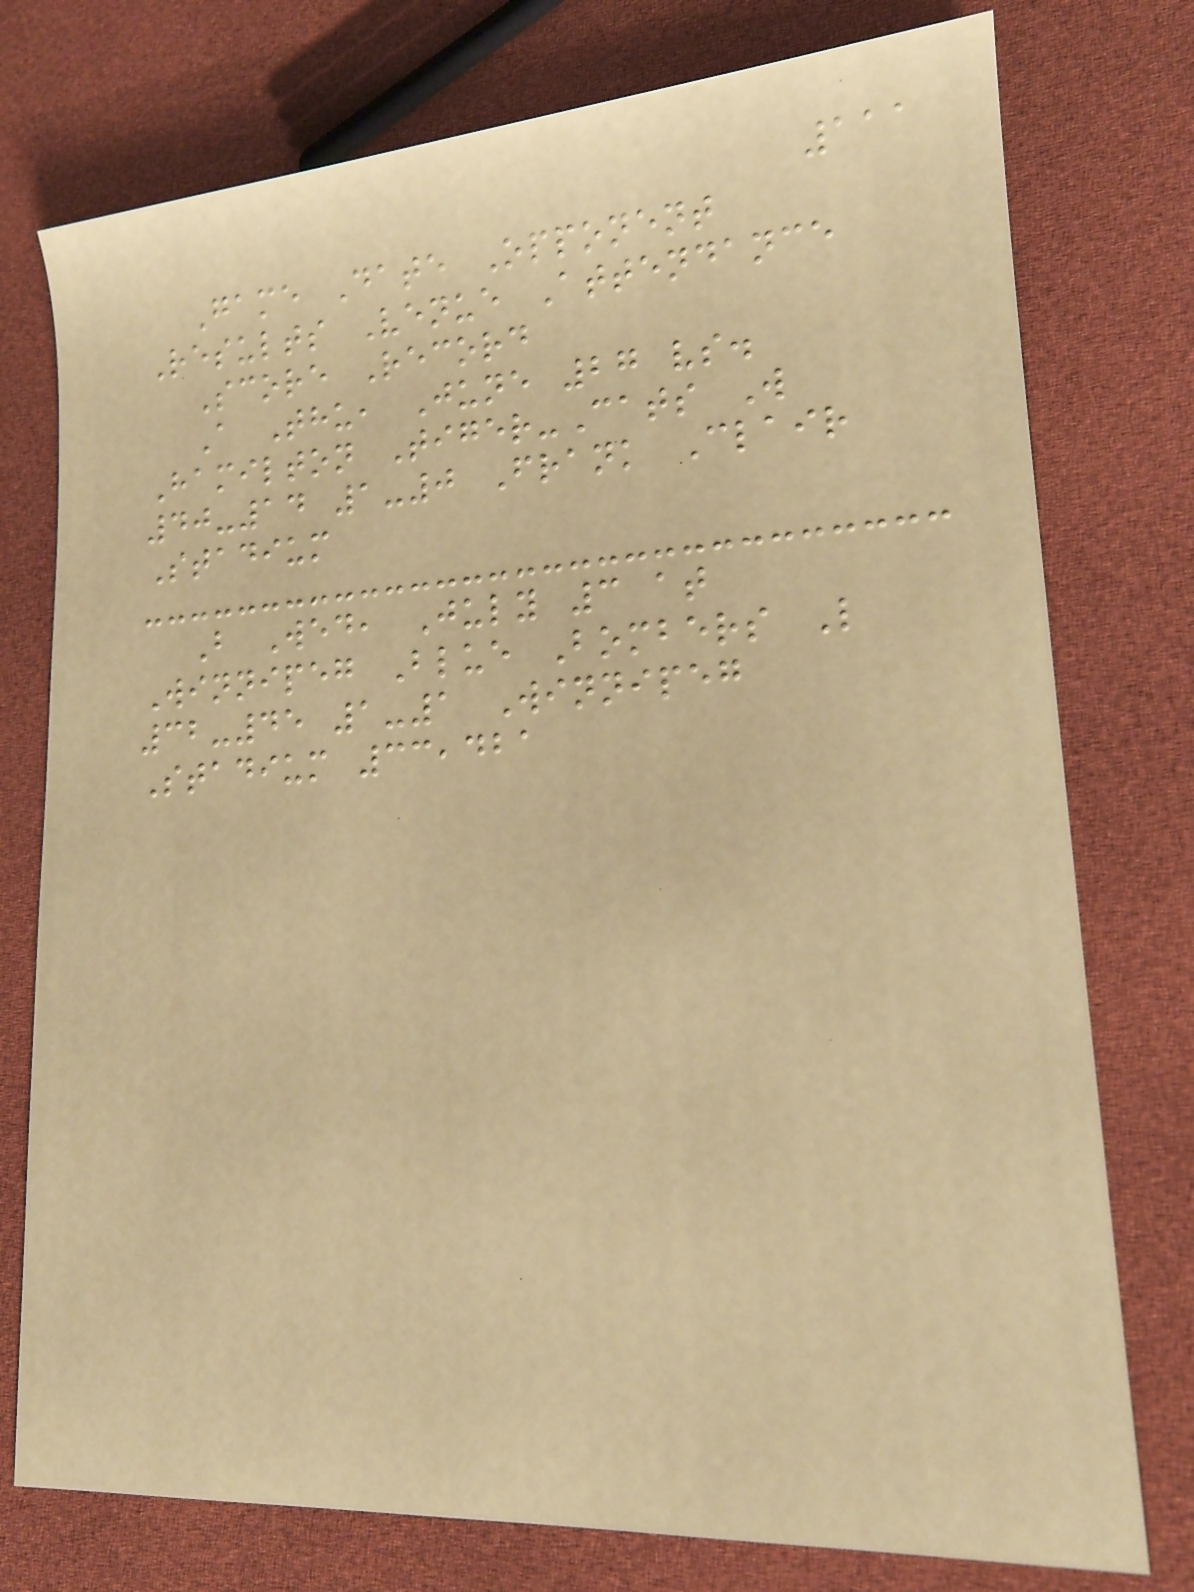111
Game Date Opponent
Results Venue Attendance
Score Record
A Thu, June 27 vs.
Hamilton Tiger-Cats W
40-14 1-0 Frank Clair
Stadium
B Wed, July 3 at
Winnipeg Blue Bombers L
32-45 1-1 Winnipeg
Stadium 33,421
